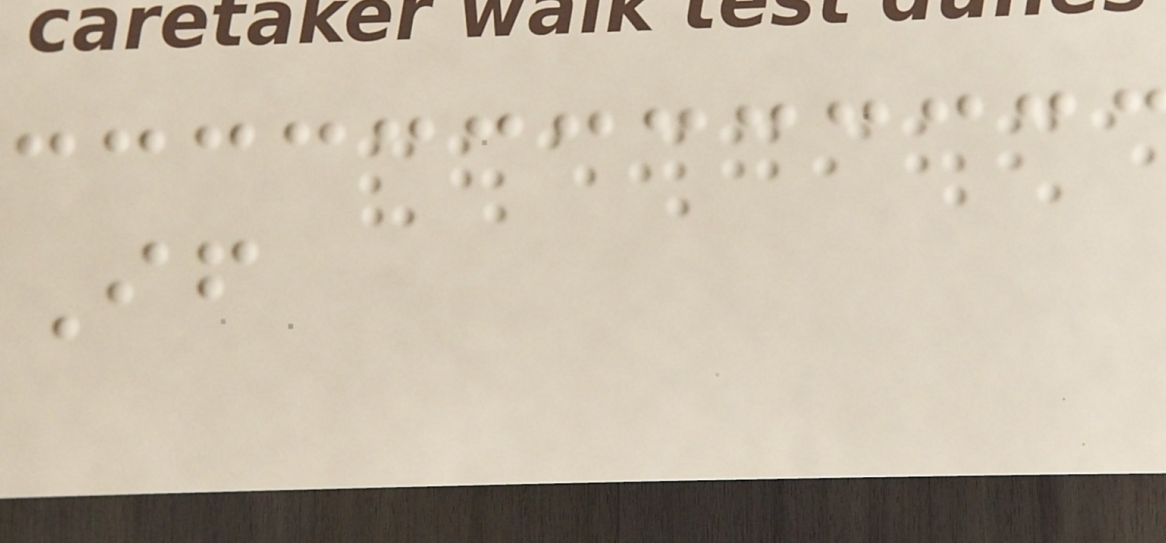If
